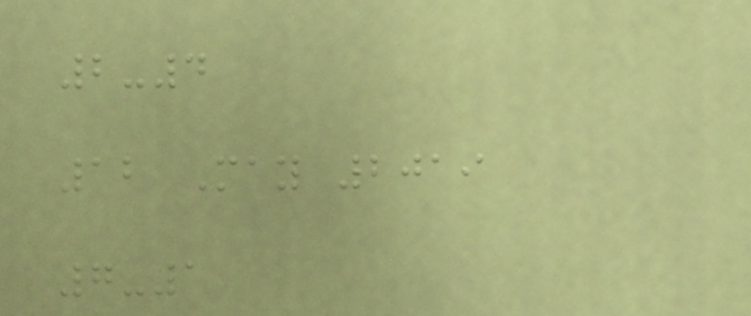2-4
12 May 2019
7-1
